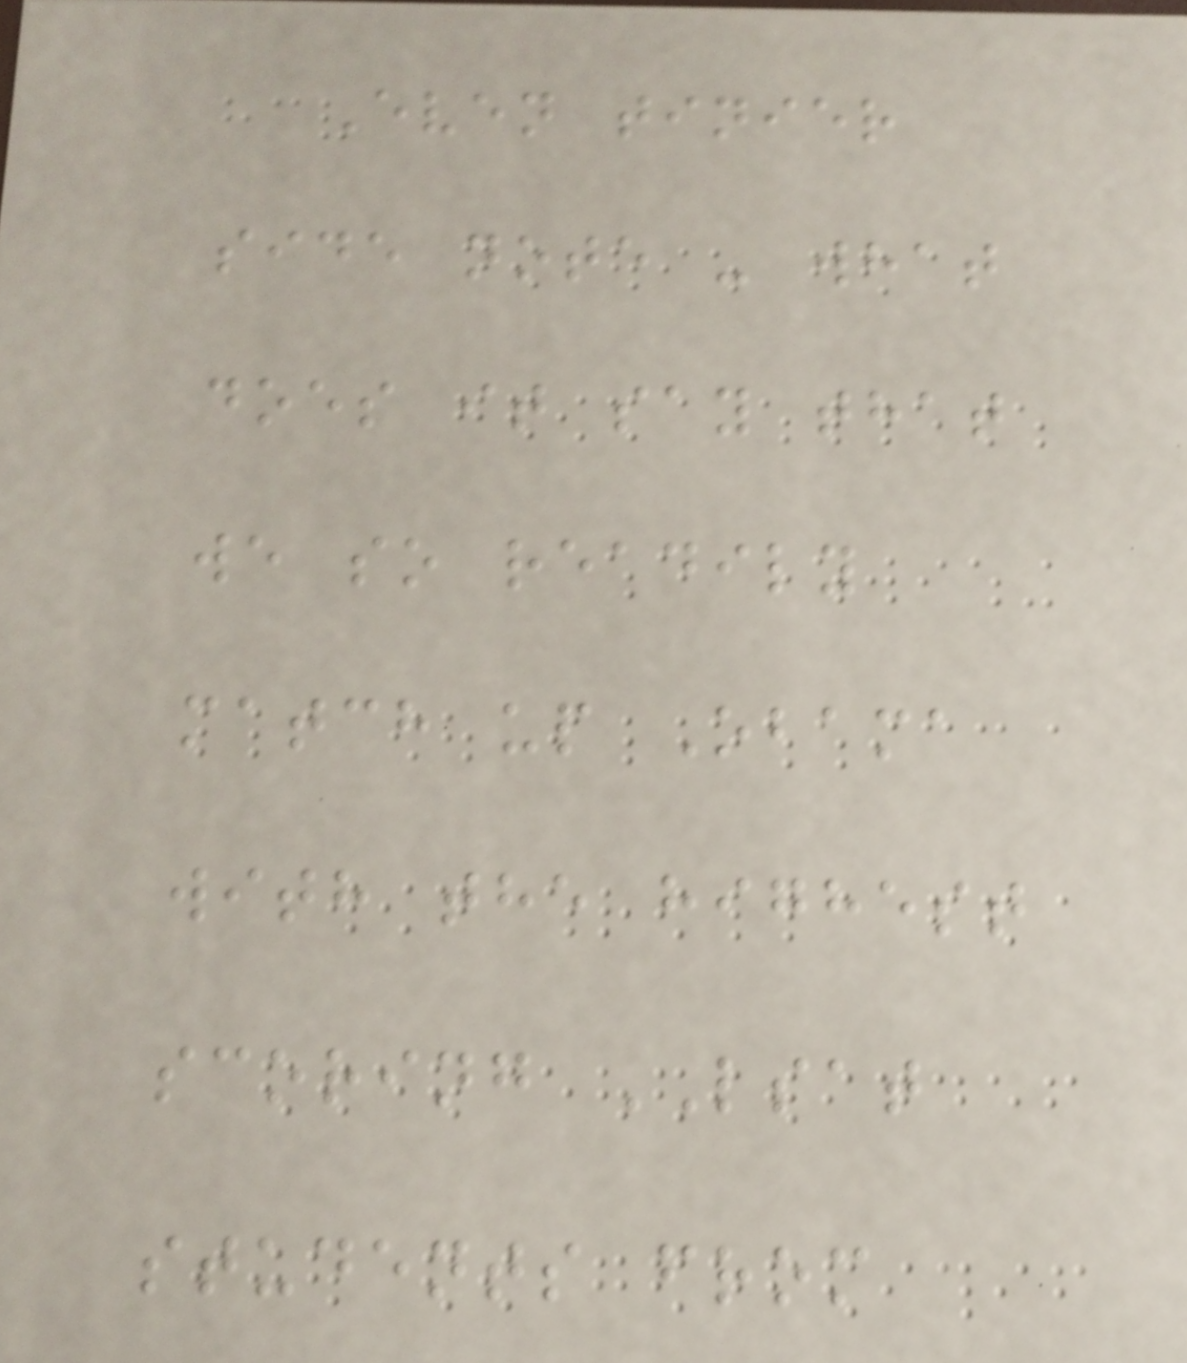Even tinier
side note - what
does it say that
we so readily
match up Obama
with the highest
scoring LSAT
students from
